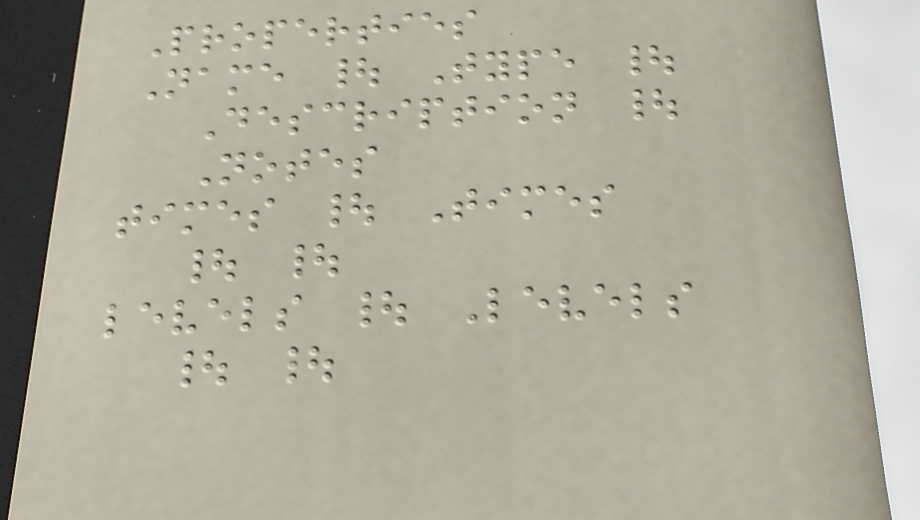Properties
Name | Type |
Description |
Notes
times | Times
| |
levels | Levels
| |
